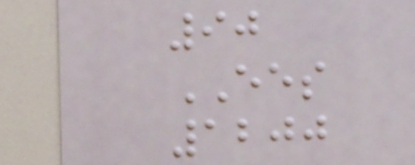90
EES
1200
